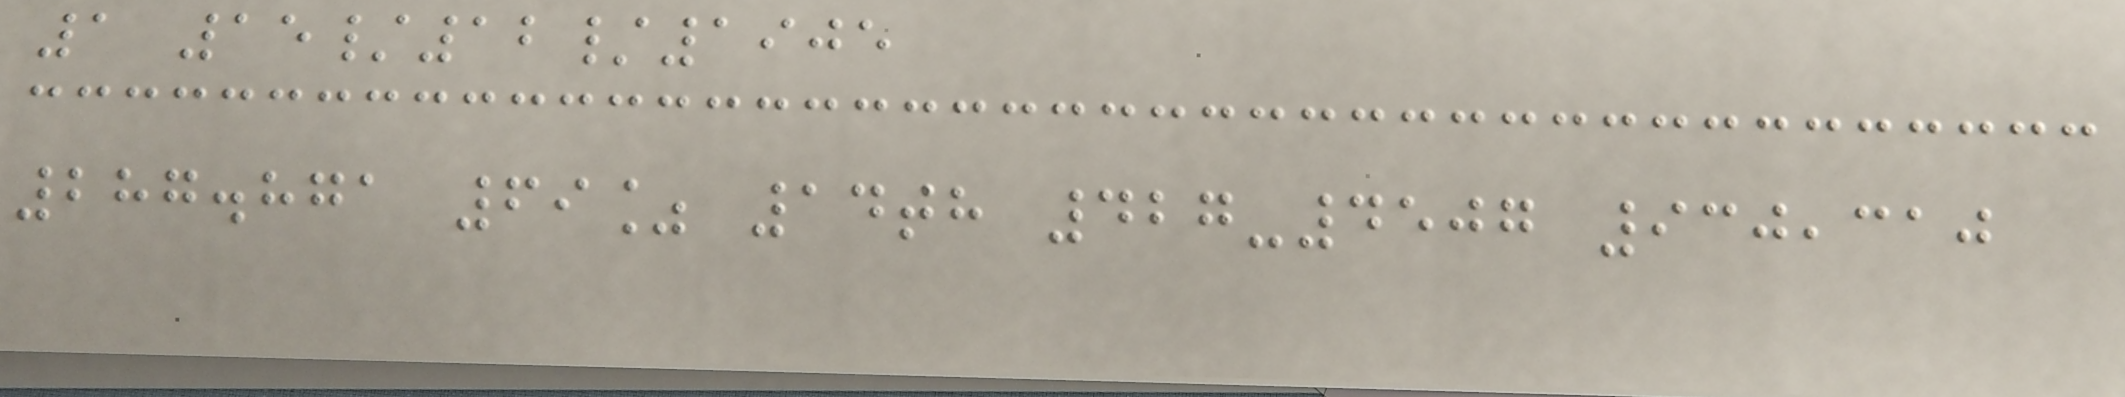1 15/12/1905
287.871 69% 14th 427-4507 930,310
